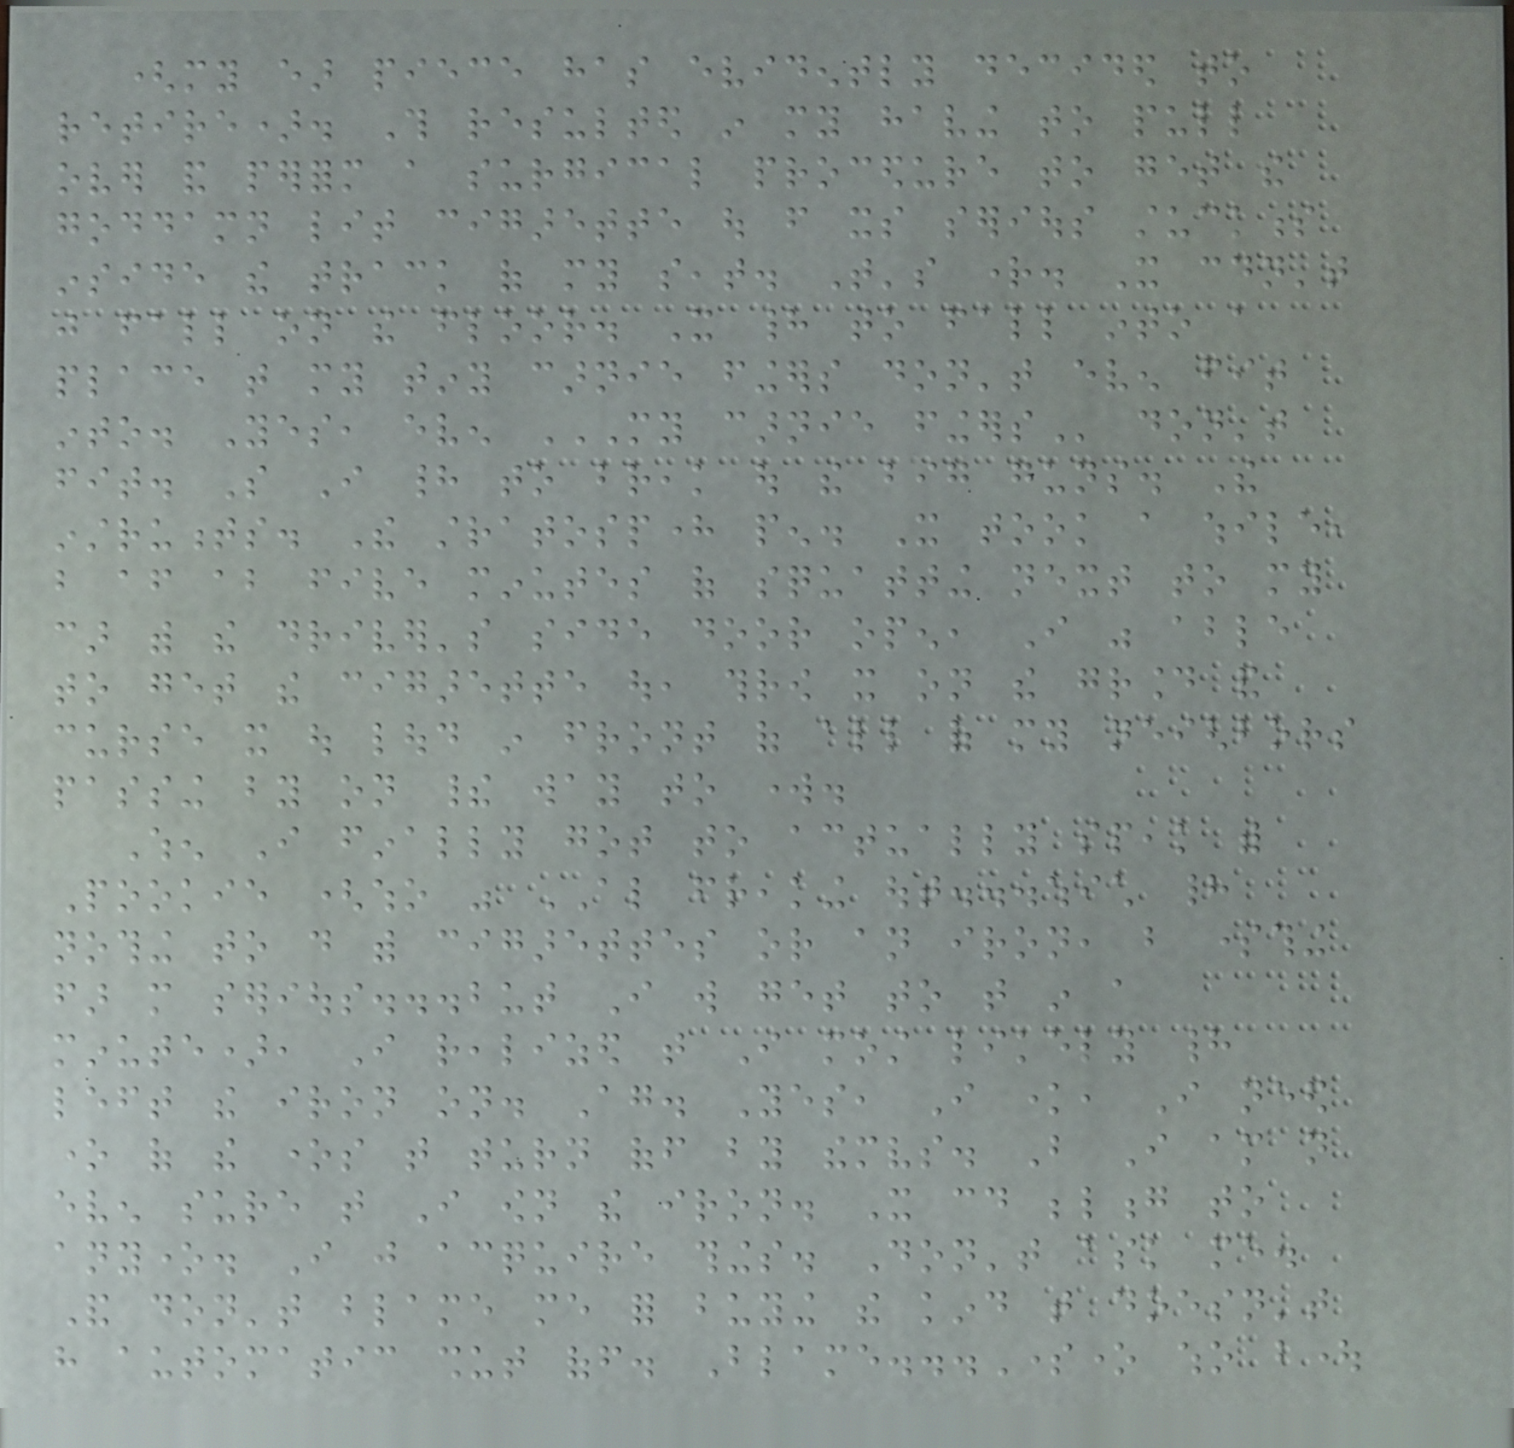(my ear piece has evidently decided to
retire). This resulted in my having to pull
over and perform a surgical procedure to get the
goddamn lit cigarette out from its serious stuckness
inside the track of my seat. That's right. It couldn't
just fall on the floor. It had to fall into a
place that my tiny carnie fingers don't even fit
into. Yes, even MY CARNIE FINGERS don't
fit. So I had to break out the big guns. The
instruments. The stratosphere pen. It took a while,
but after about five minutes of squatting next to my
car with the driver's side door open, I was able
to get the cigarette out, throw it on the ground and
curse it out loud in front of all of my neighbors
passing by on their way to work.
When I finally got to actually speak with
Pookie (who was ALSO freaking out...which had
nothing to do with cigarettes or an iron, but something
far more serious...but I will get to that in a
minute), I realized that I most likely had
left the iron on. Again. Yes, I know, I need
one of the ones that turn off by themselves. But I am not
even sure that I own the iron. It could belong to
anyone. I just acquire things. Don't ask me.
And don't blame me for buying the kind that doesn't
have automatic shut off. Blame...Someone who bought
